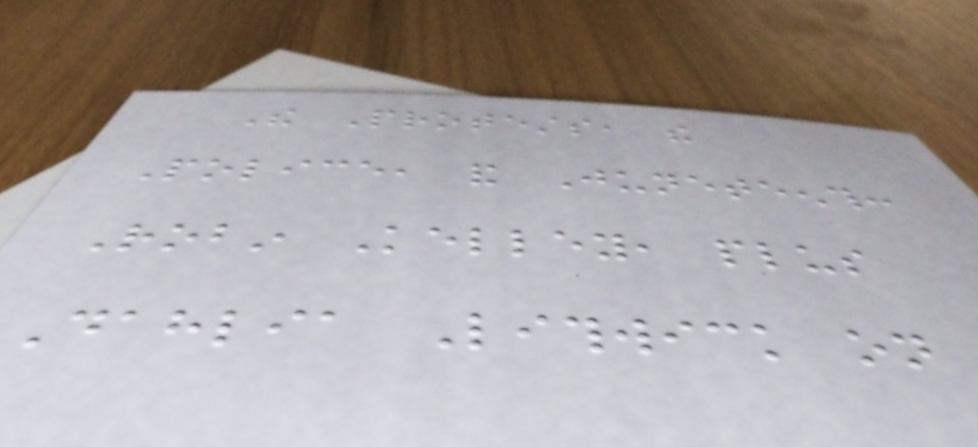The Protests, the
Police, and Juneteenth:
Robin Kelley, plus
Dahlia Lithwick on
